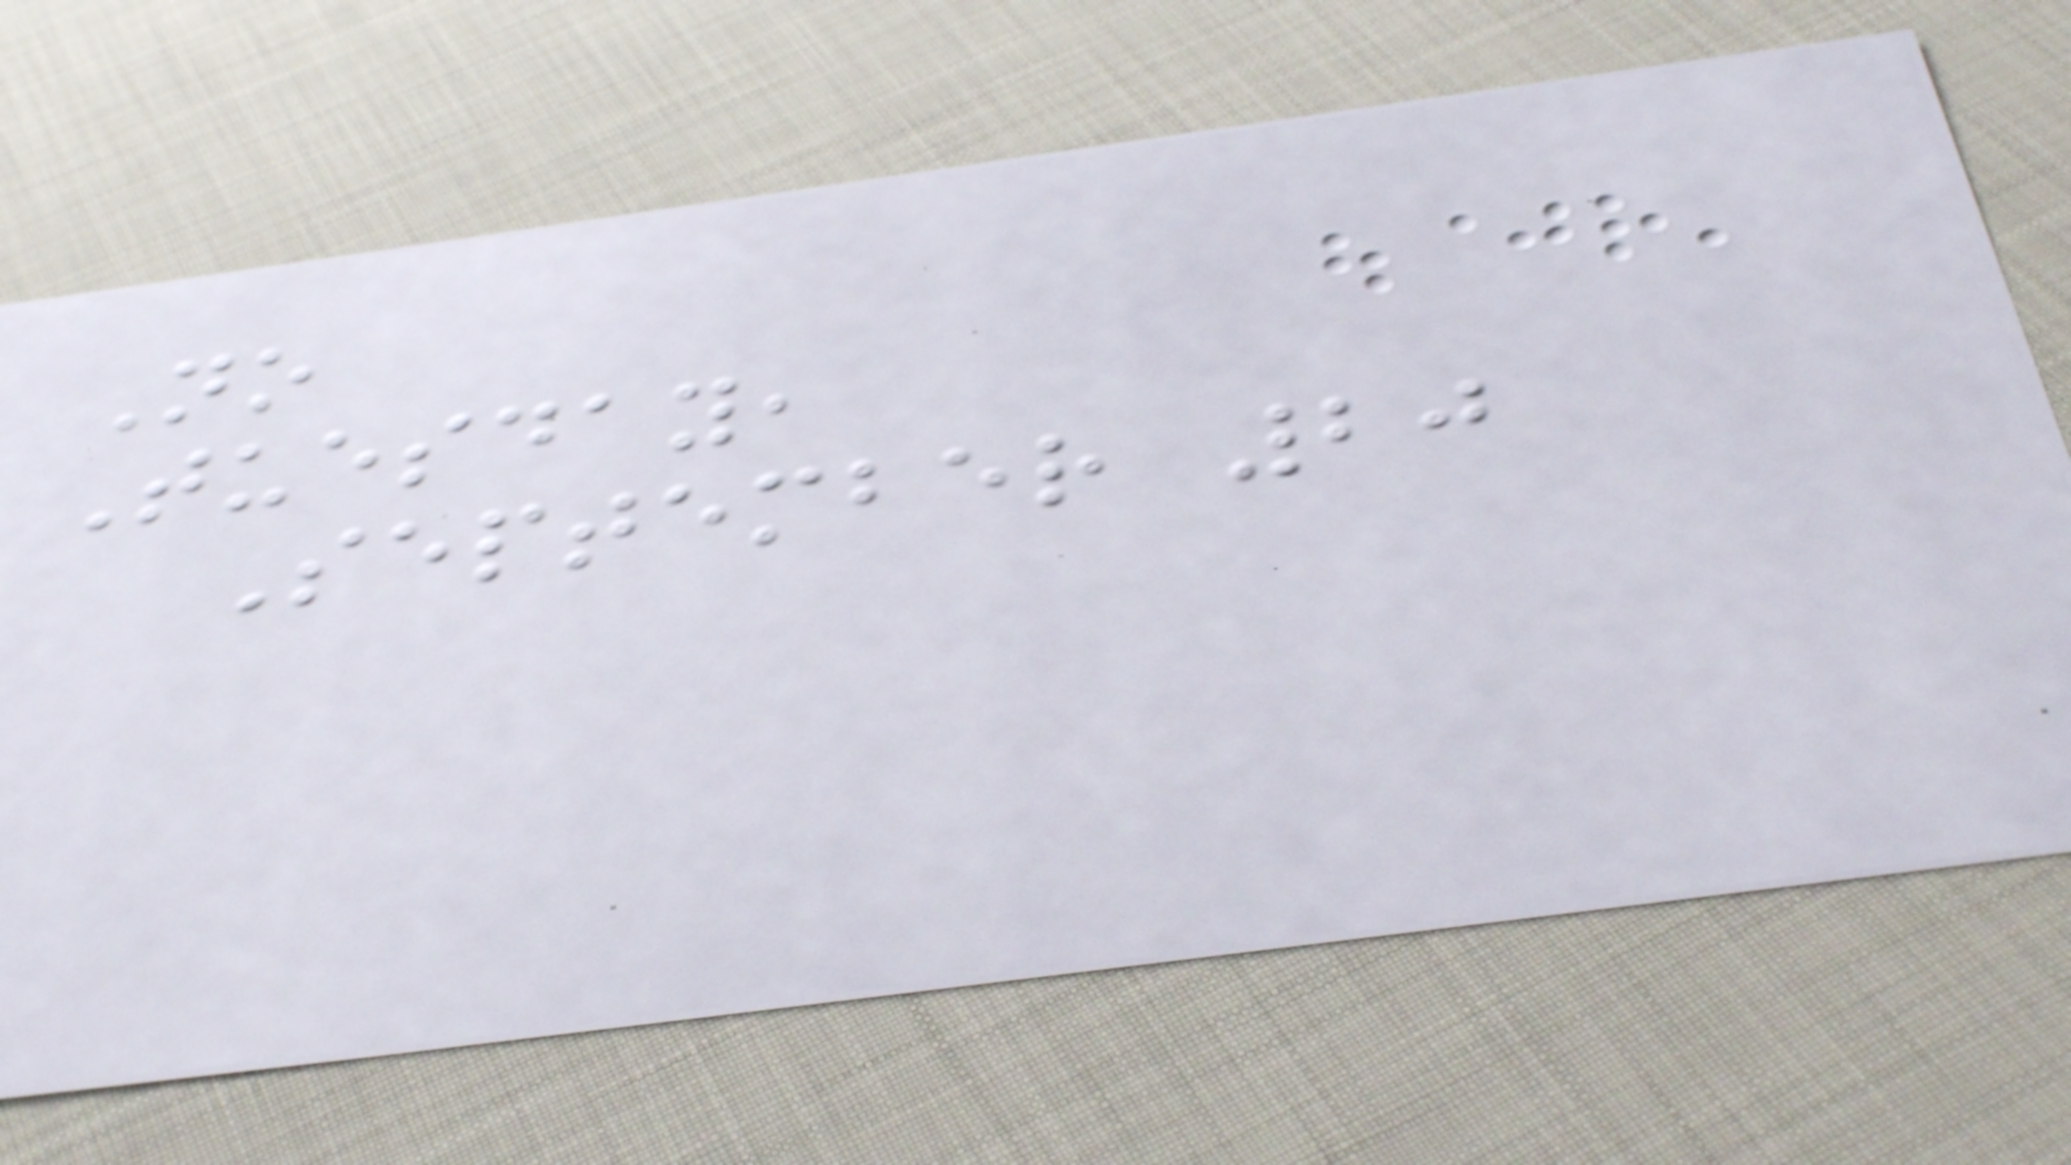No
Tuesday,
September 20
